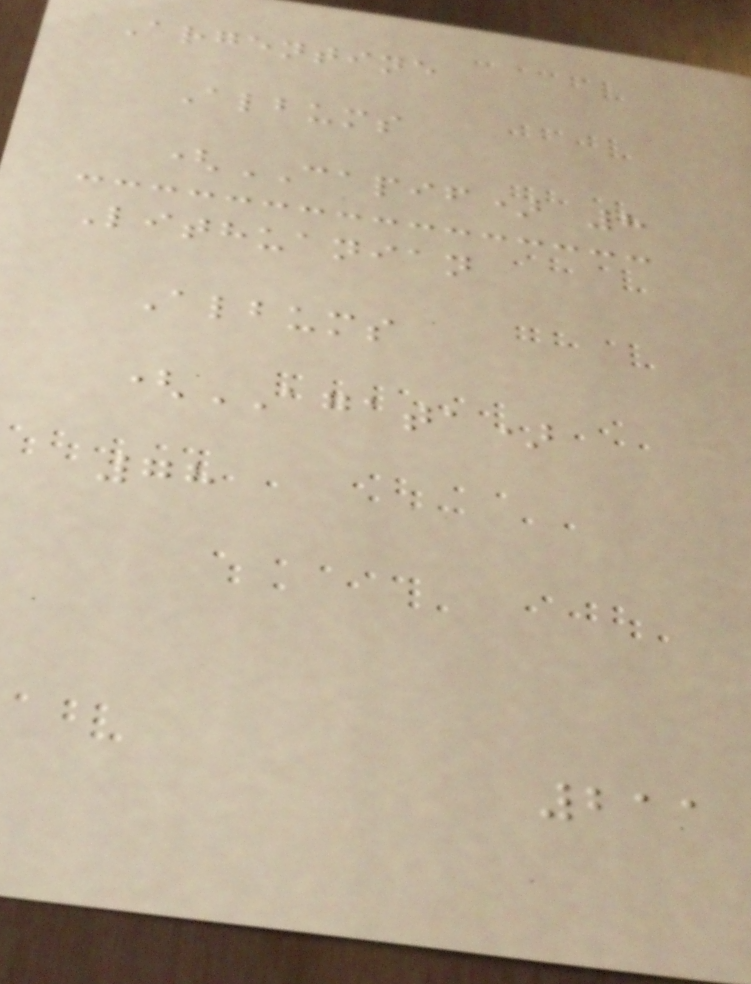Argentine
Albums
(CAPIF) 8
Lithuanian
Albums
(AGATA)
78
211
